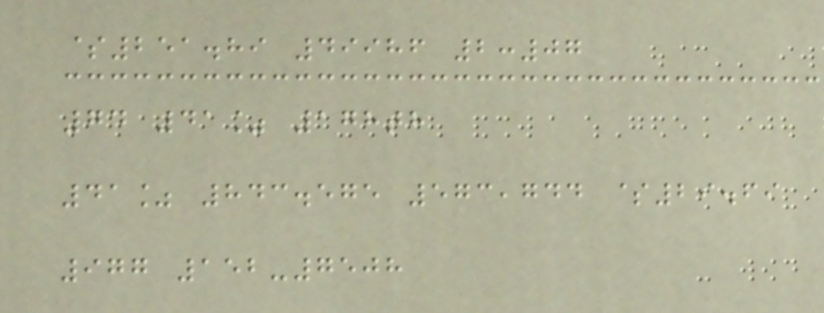$251.89 49986 2:07
74 41% 178th
41% 843.575 573,744 $29.69
977 152-7508
